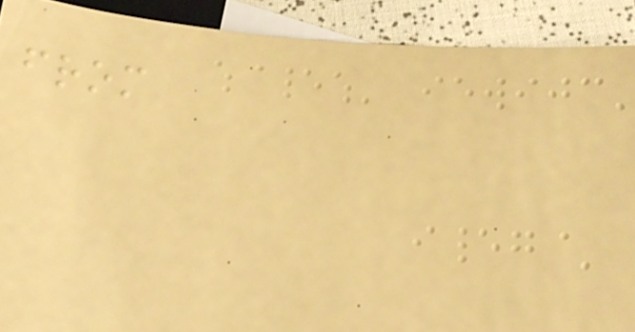from
